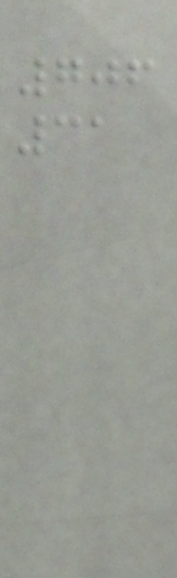706
31
